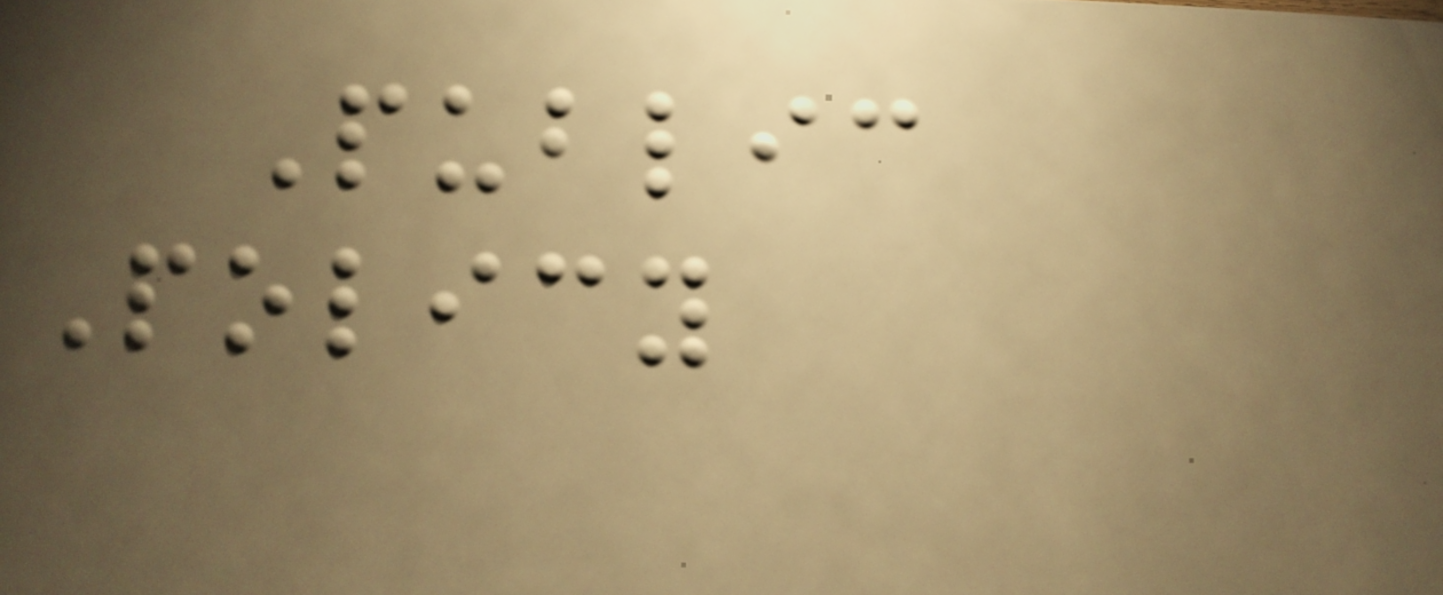Public
Policy
